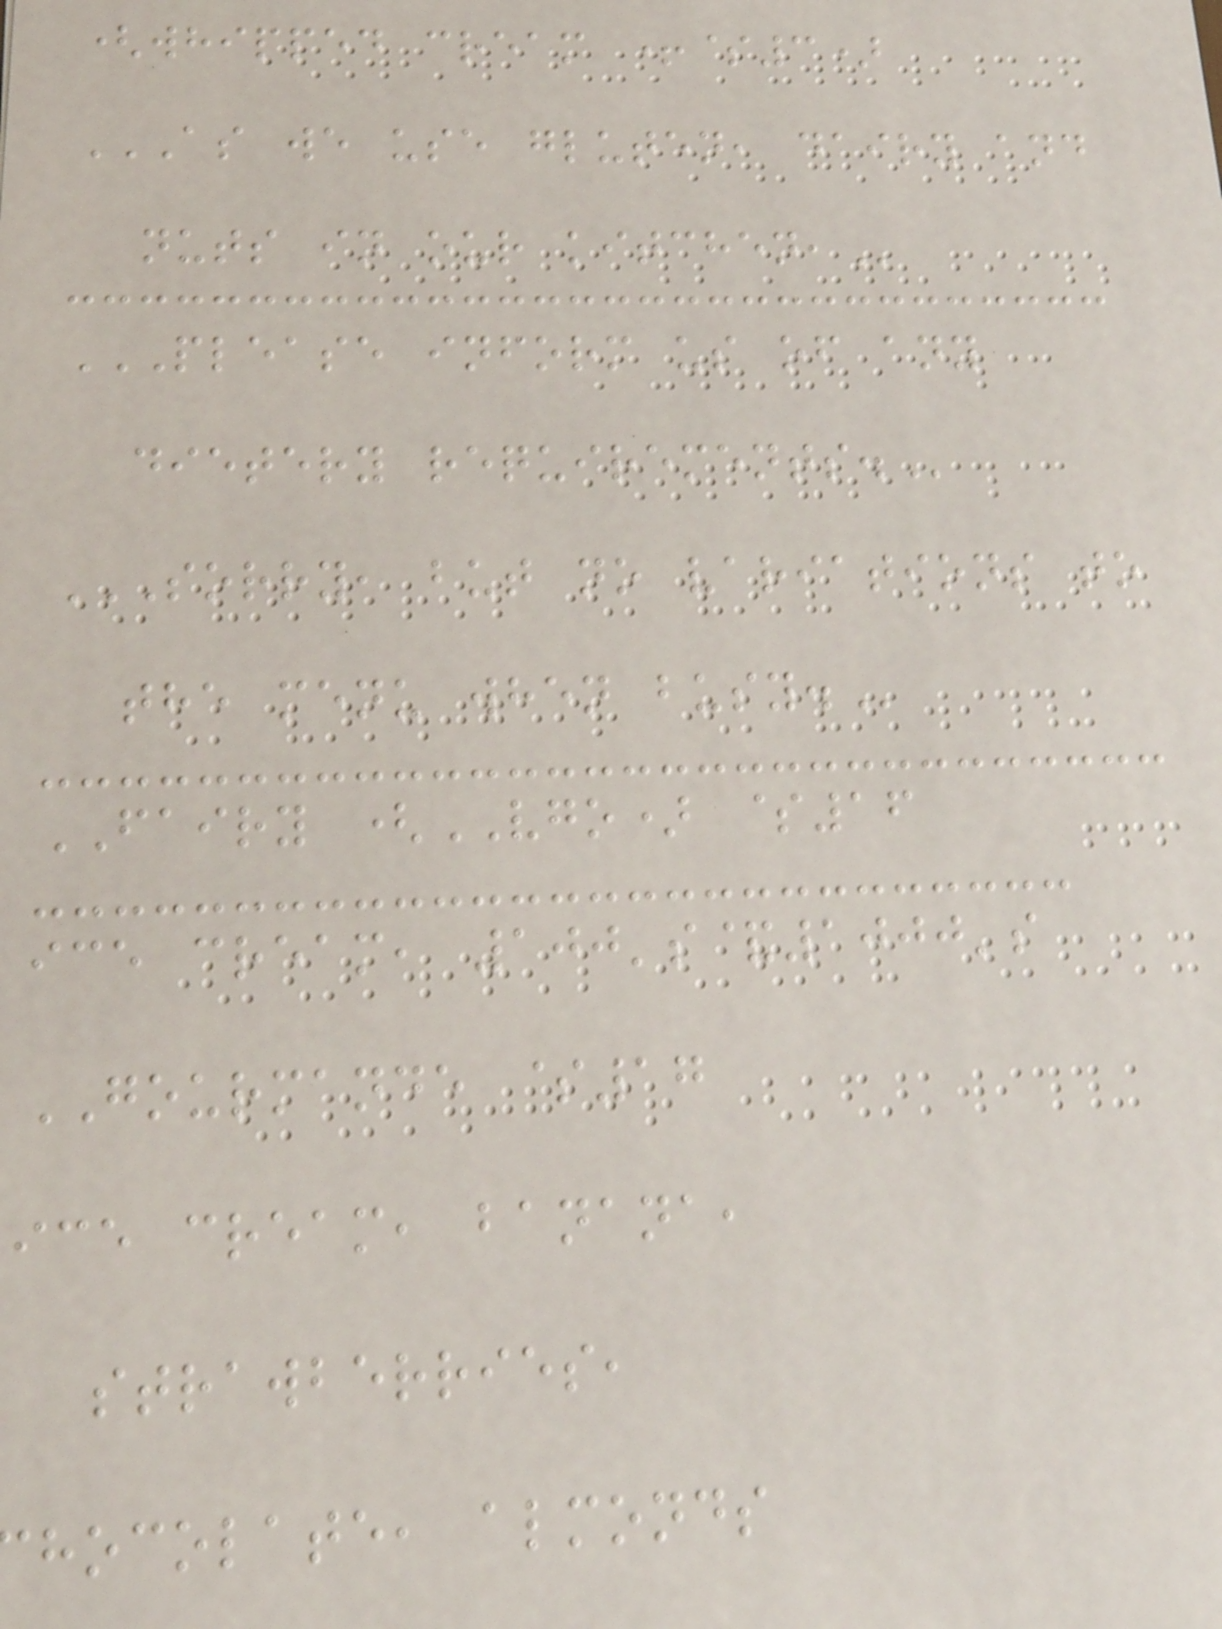(whipped cream +$3)
AS WE USE GLUTEN, DAIRY AND
nuts in our
PLEASE INFORM US OF ANY
dietery
SORRY, BUT NO VARIATIONS TO
the menu when
FAIRY (VGO) $16
ice cream, 100's&1000's
GOURMANDE $17
ice cream, banana,
strawberries,
hocolate, almonds
